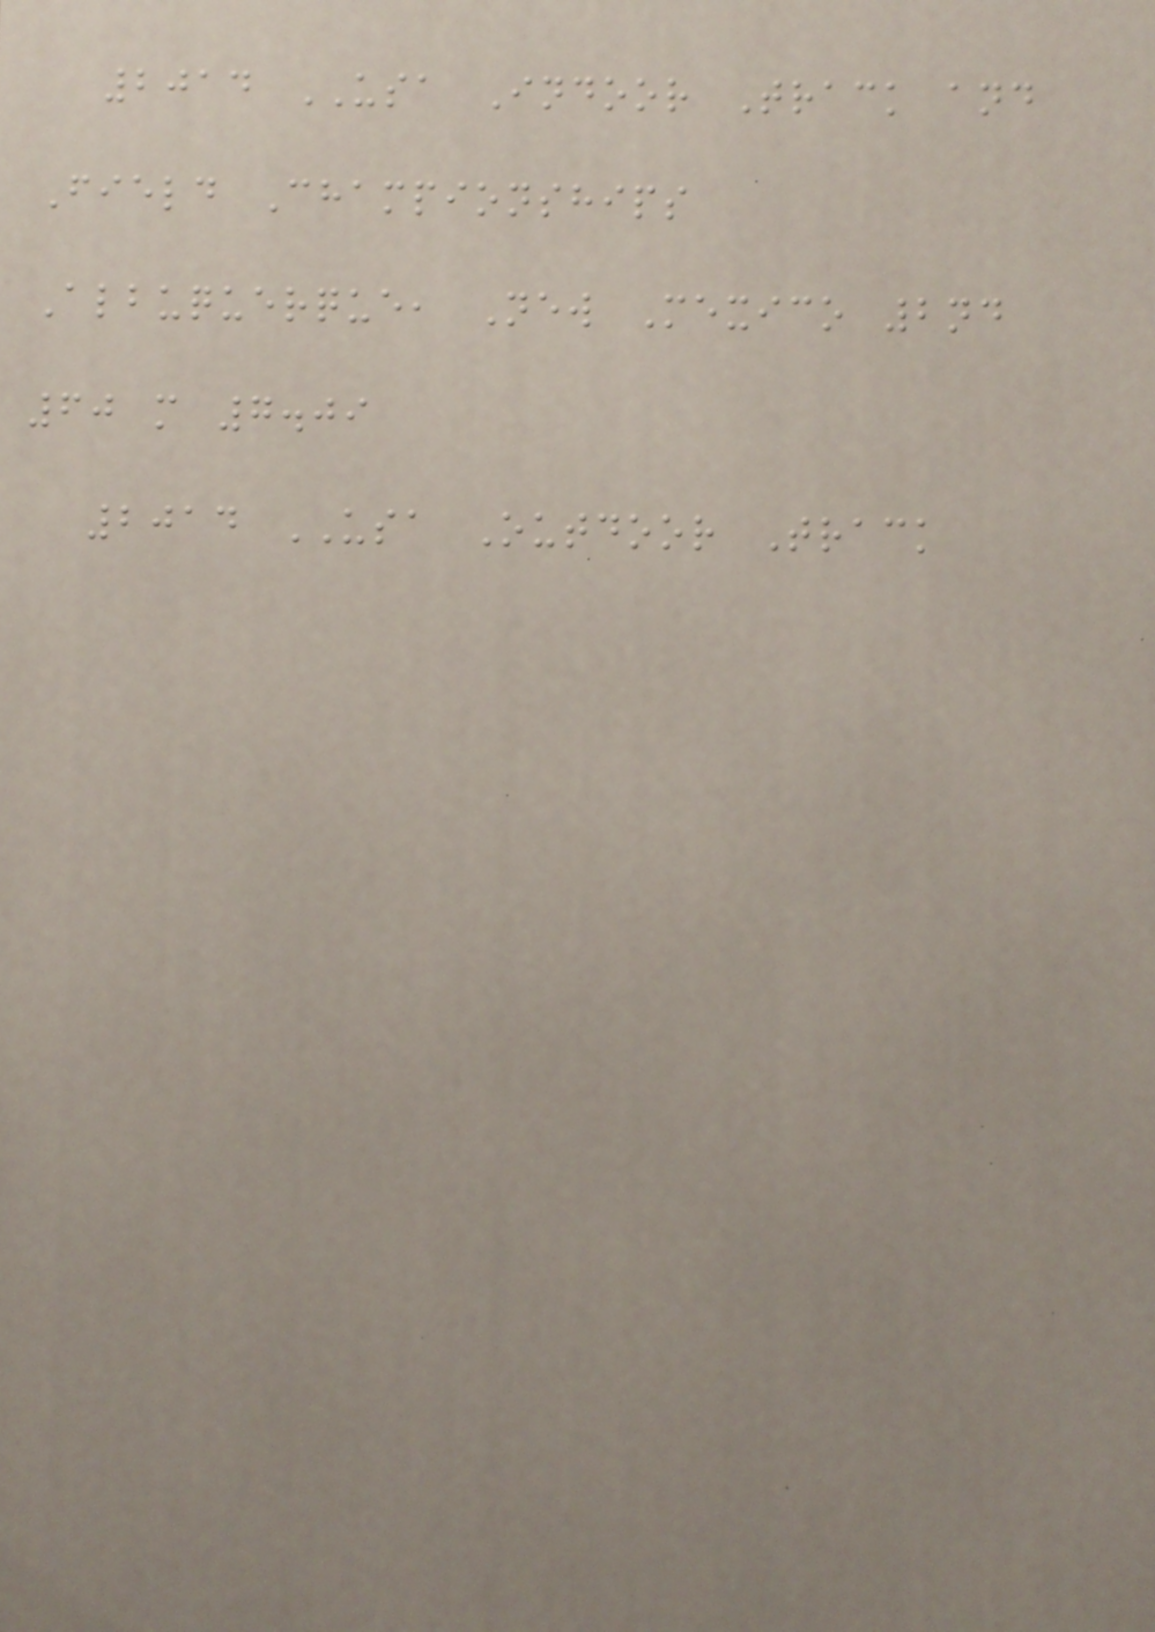2014 USA Indoor Track and
Field Championships
Albuquerque, New Mexico 2nd
60 m 7.09
2014 USA Outdoor Track
